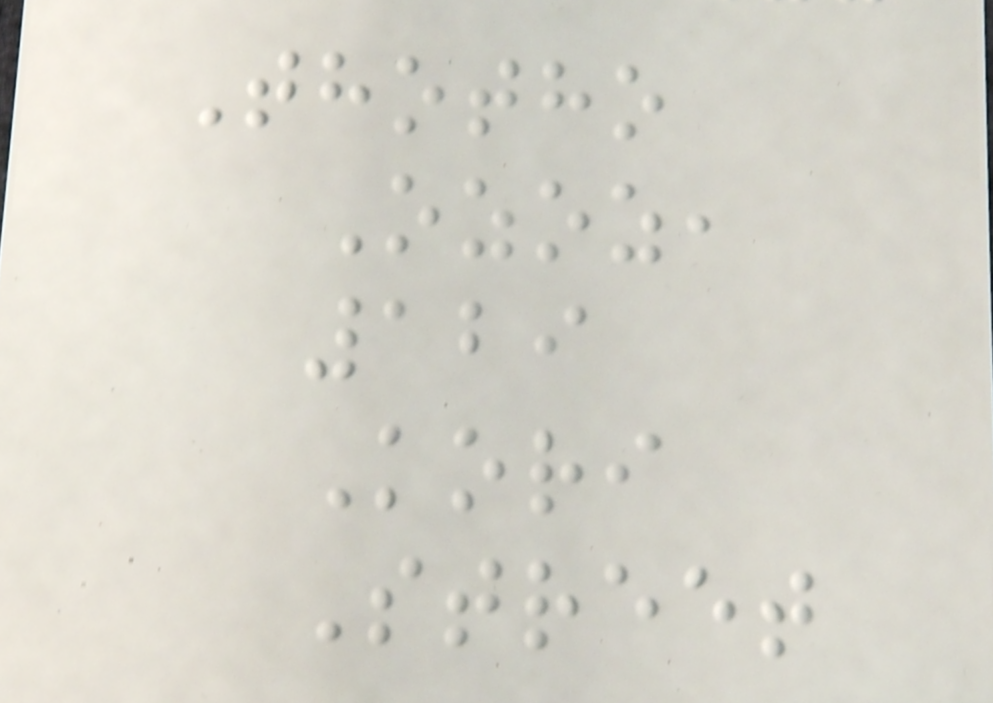Thotho
Ozoz,
129
Kori
Street
